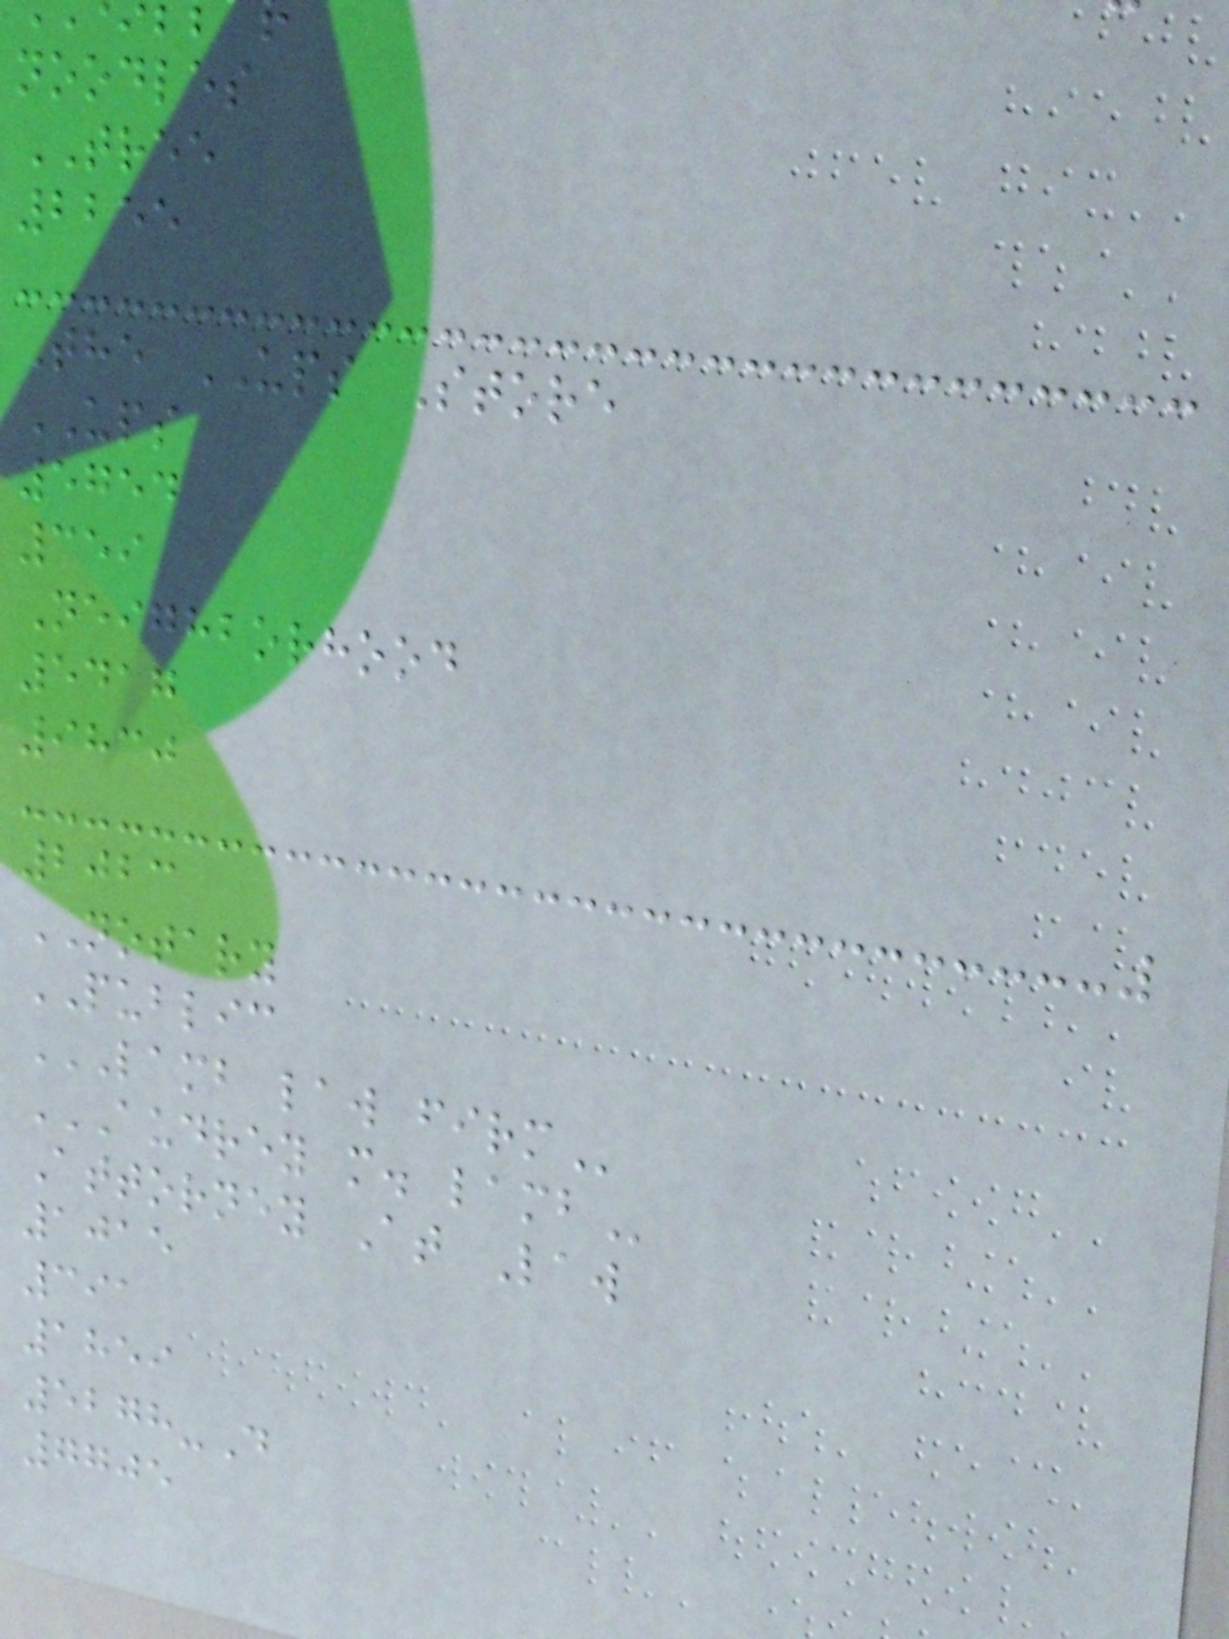noodles
TREE
2255
The UPS Store
UPS
5754
359
Neighborhood
5417
9830
2023
NOTARY
PUBLIC
LAMB LAW FIRM
AUDREY M. LAMB
Attorney At Law
1015
391
1859
5278-D
7705
